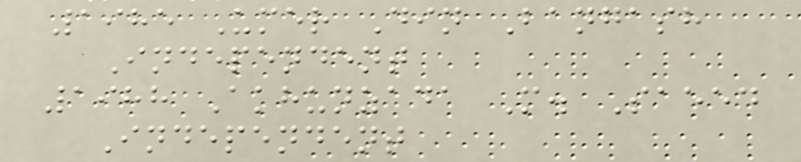1985 Umer Din Bangash
Independent
1988 Akhunzada M. Saeed
Independent
